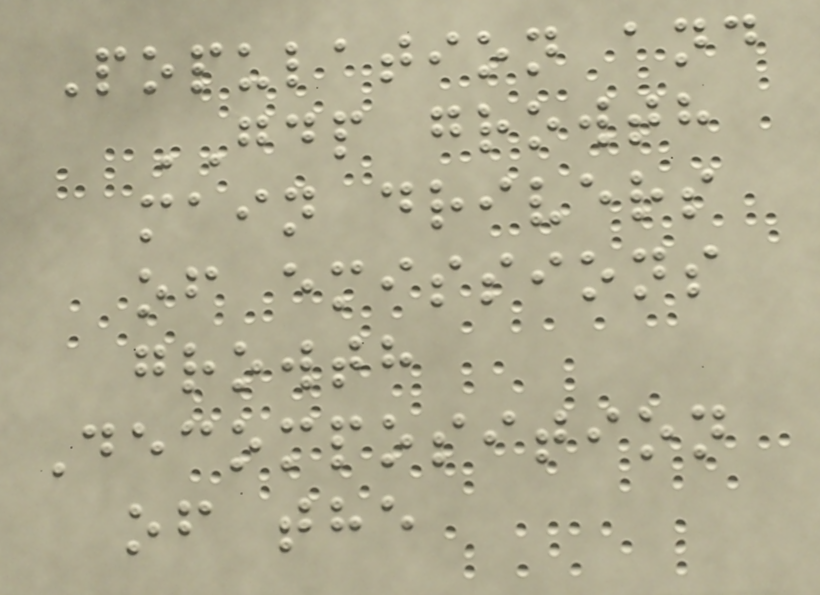Population and
GDP growth
main drivers
of emissions
growth
Decomposition
of the
